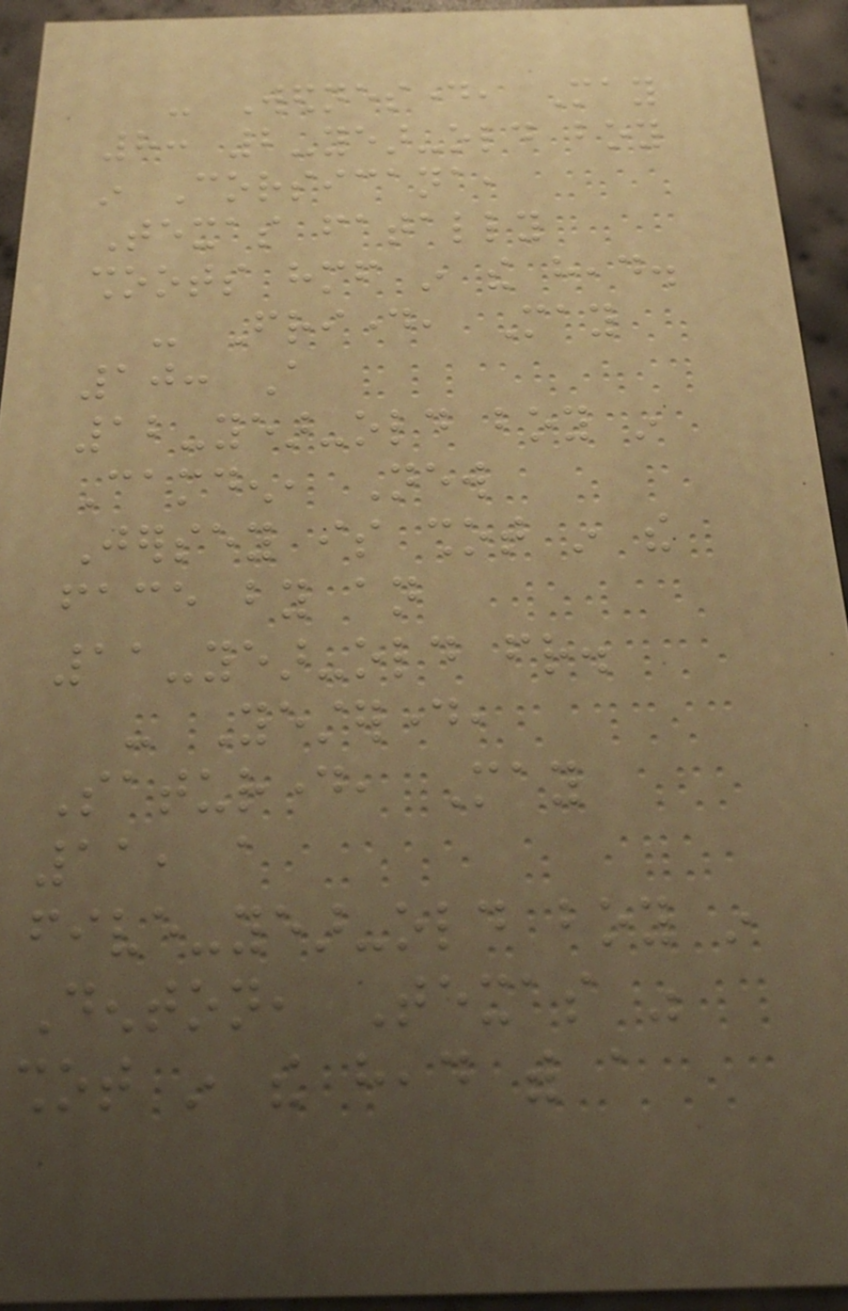- Wednesday, May
8: 2-year-old boy
in Corsicana,
Texas fatally
shoots himself in the head.
- Friday, May
10: A
12-year-old boy in
Camden, New
Jersey is shot in the
face by an
11-year-old friend.
- Yesterday,
Saturday, May
11, a
five-year-old boy in
Denton, Texas was
shot in the head with a
